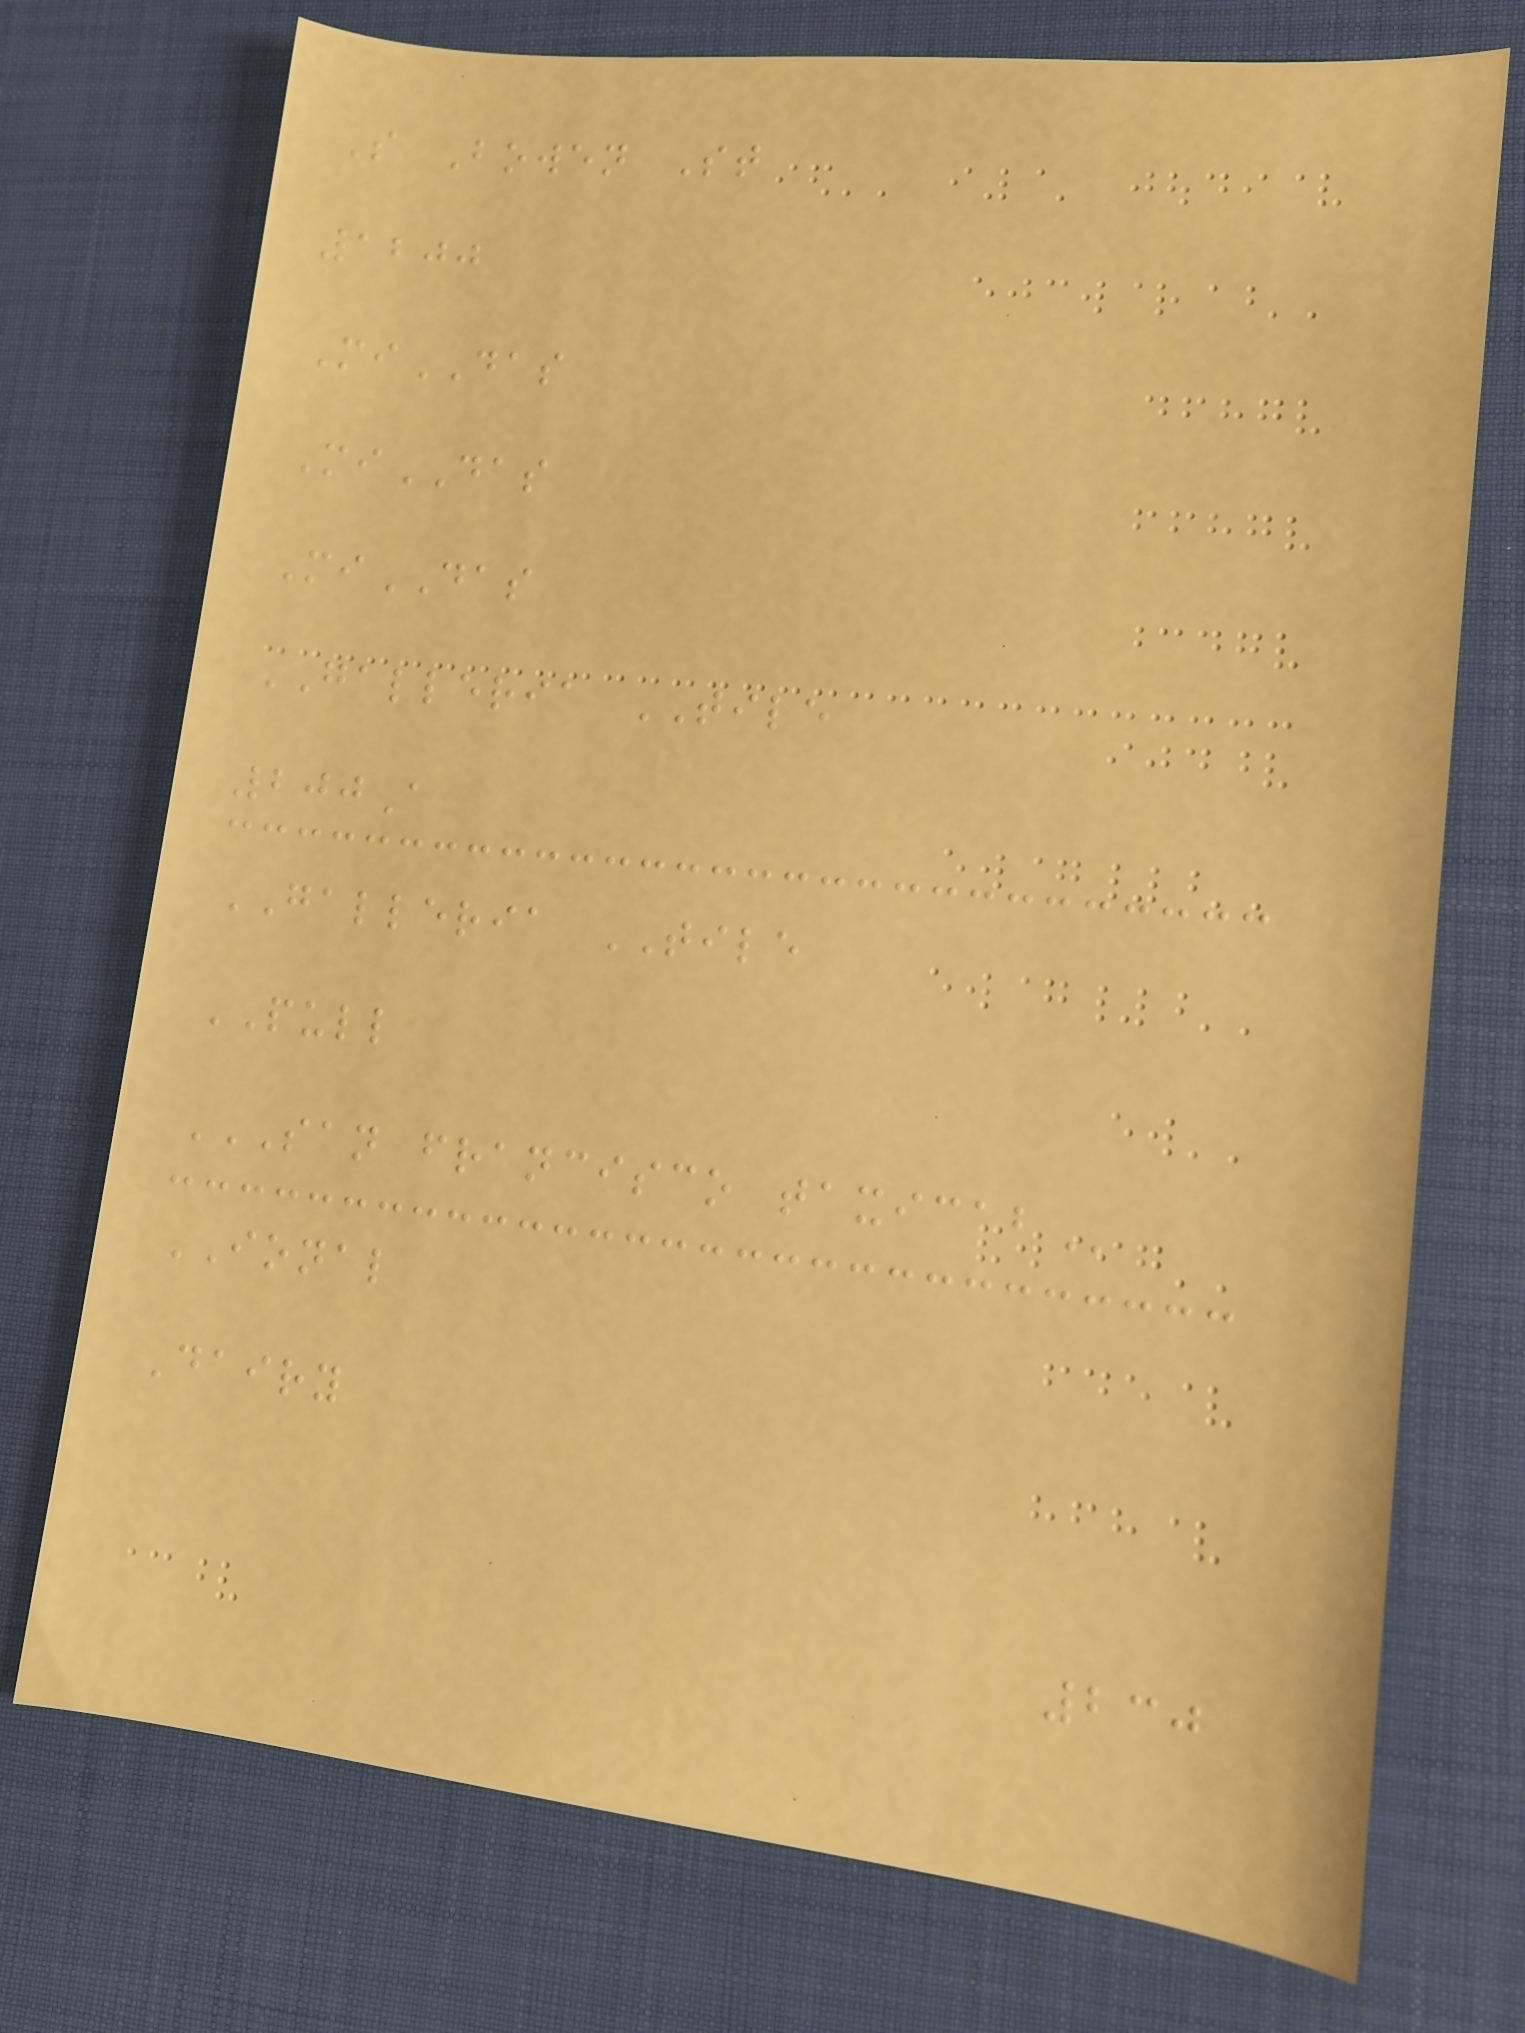S Bowen St
1200
MiDAS
MiDAS
MiDAS
GALLERIA TILE
200A
GALLERIA TILE
PULL
SAN FRANCISCO TAXICAB
IONAL
Dairy
230
